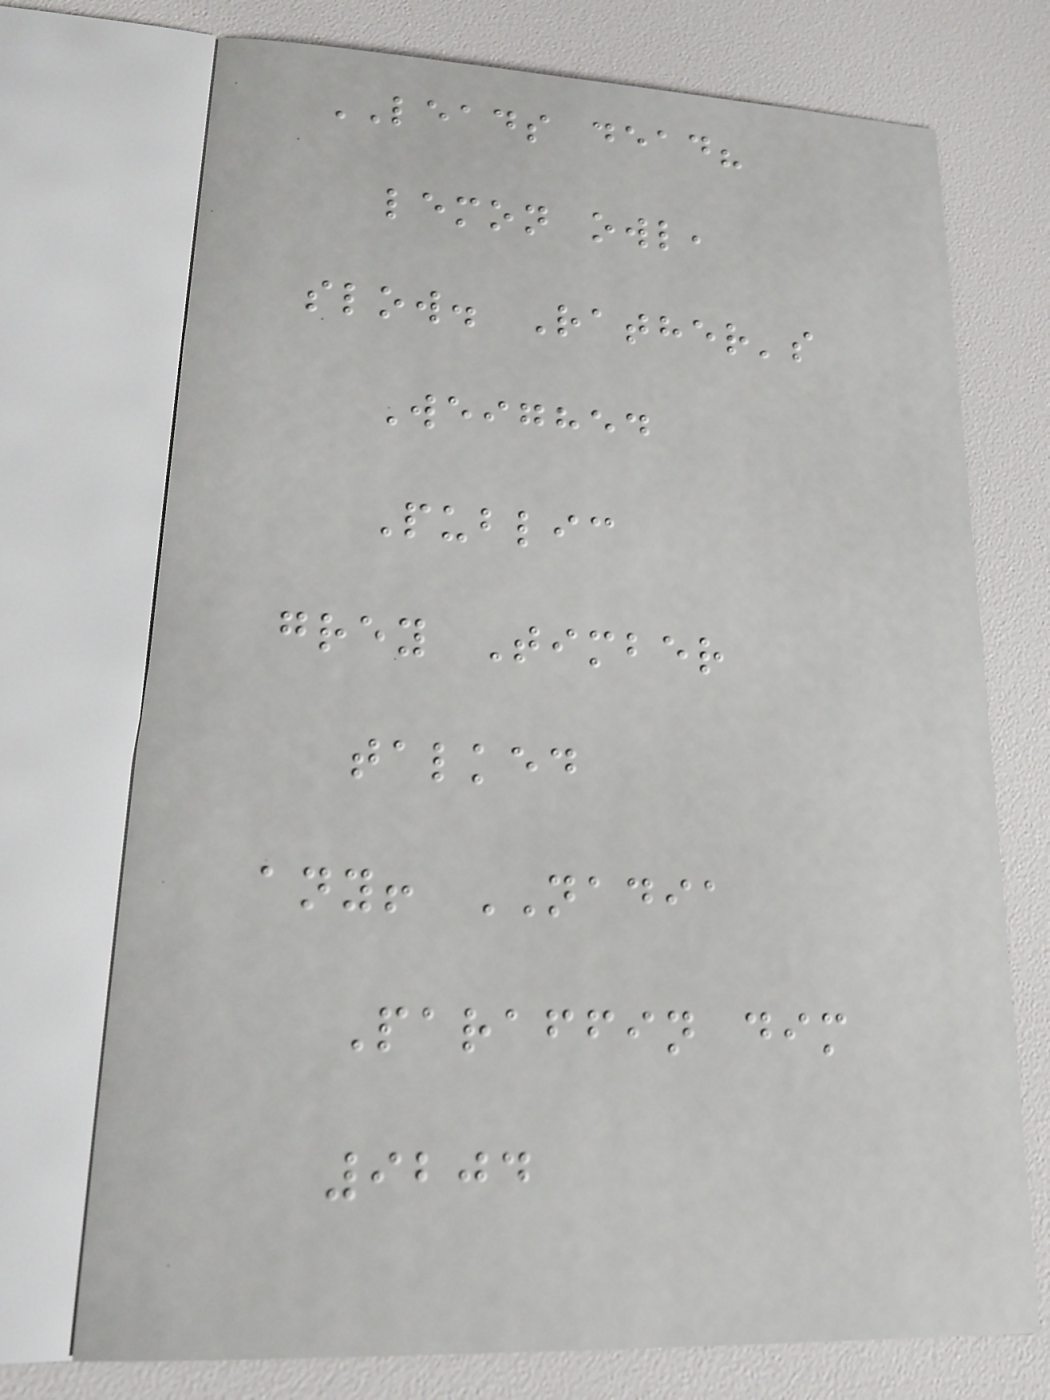LEADS dead?
lemon owl,
slow. Rather's
Weighed
Public
grey Timber
talked
any! NADIA
Paraffin dim
9204
